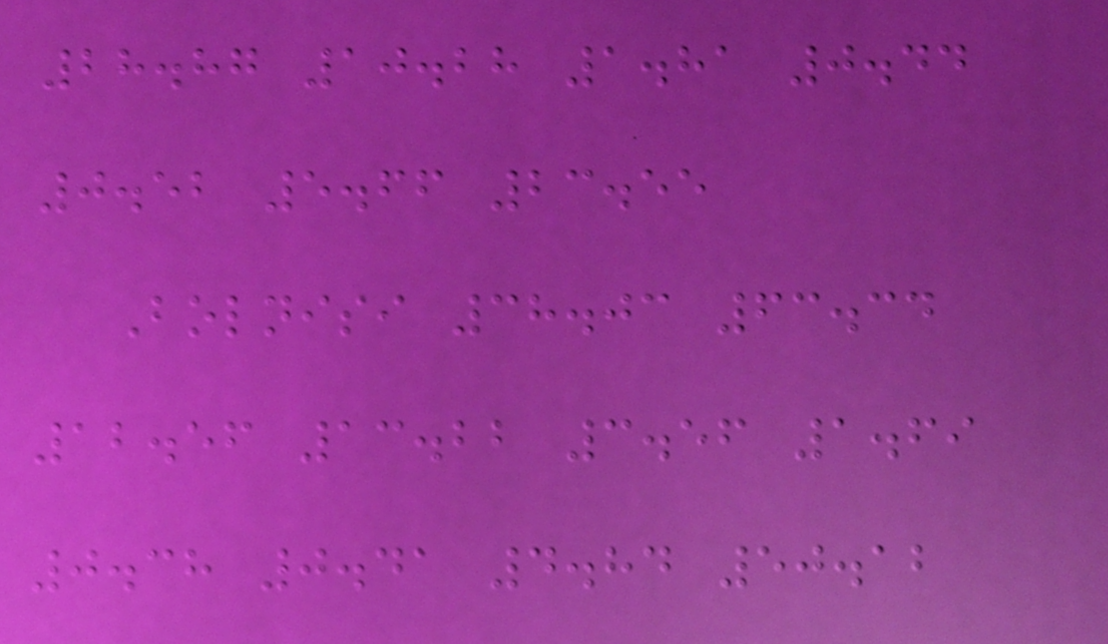28.87 10.28 1.81 0.44
0.52 5.66 23.55
Bolnisi 38.03 63.34
12.56 13.22 3.56 1.69
0.38 0.41 4.84 50.12
